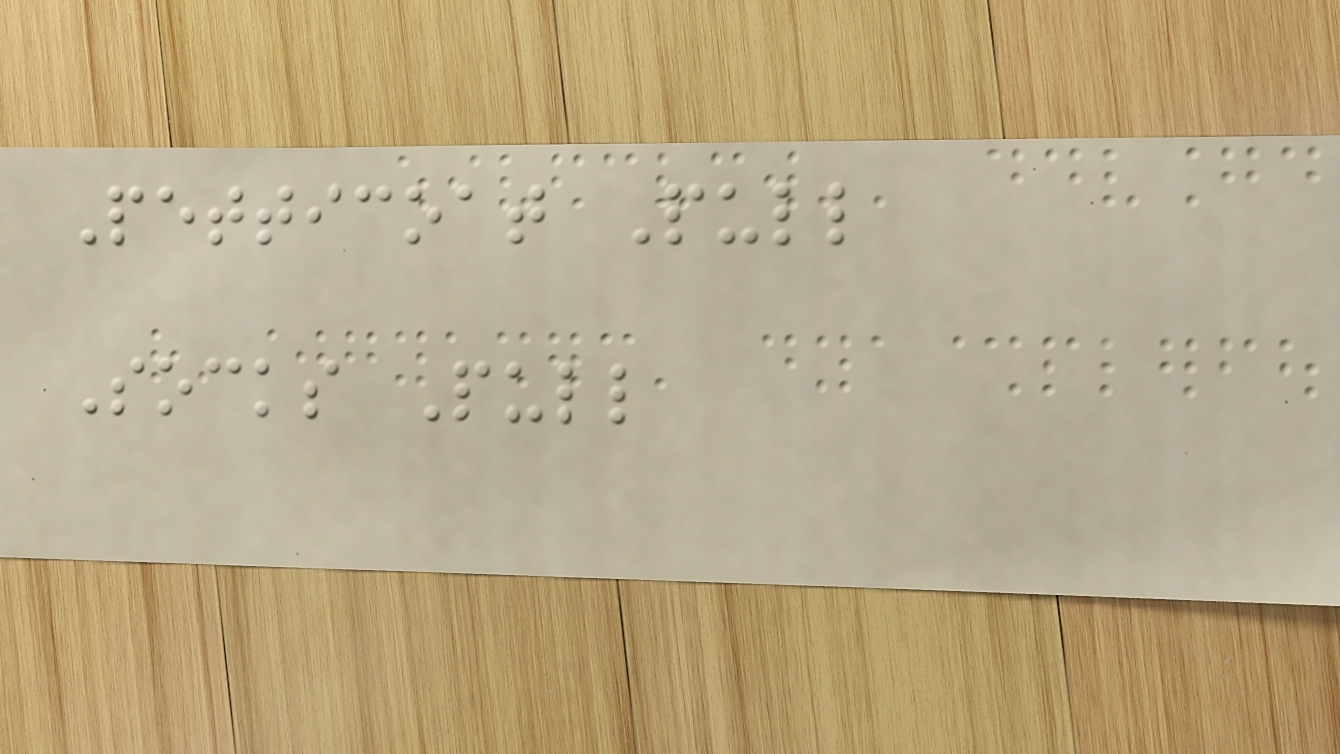Petticoat Pull
Socks Pull
